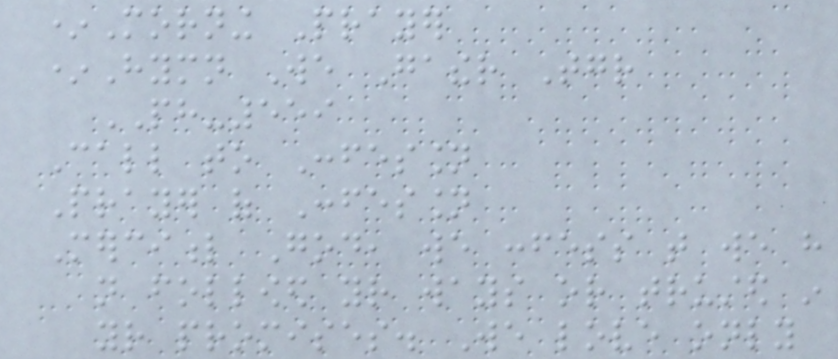*Morning Prayer
*Hymn We Gather Together
PH-559
Call to Confession
Prayer of Confession
Merciful God, we confess that we have
not followed your ways or trusted in
your promises. We love only
